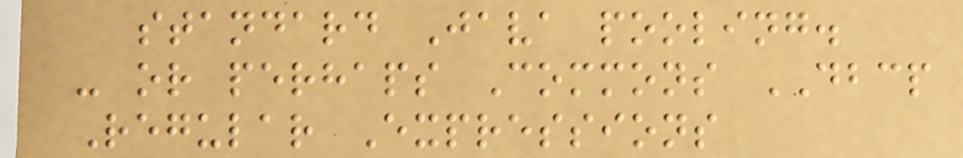standard Java pooling.
- or perhaps Commons DBCP
Regular Expressions
